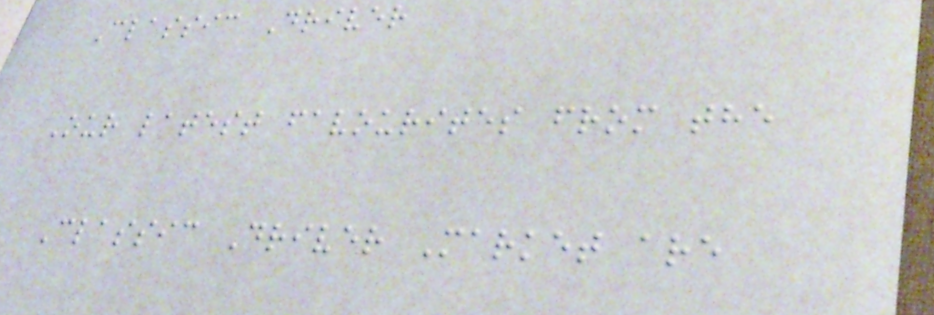Classic Driver
Our latest favourites from the
Classic Driver Market are
